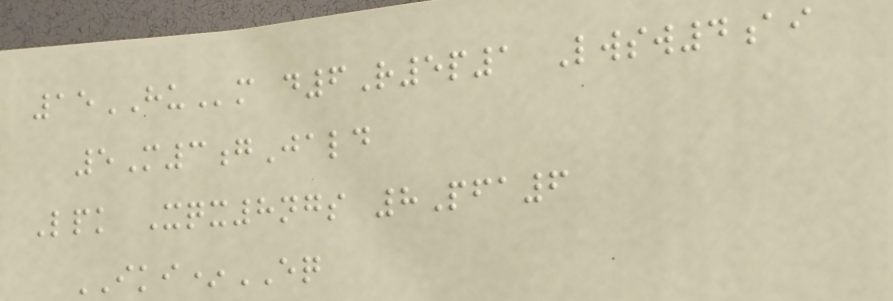15HUm d6R5p1 Lwsw4ai
5M3gJald
Lpk Xqx8ngs 8Pfa6
IKI*EQ
